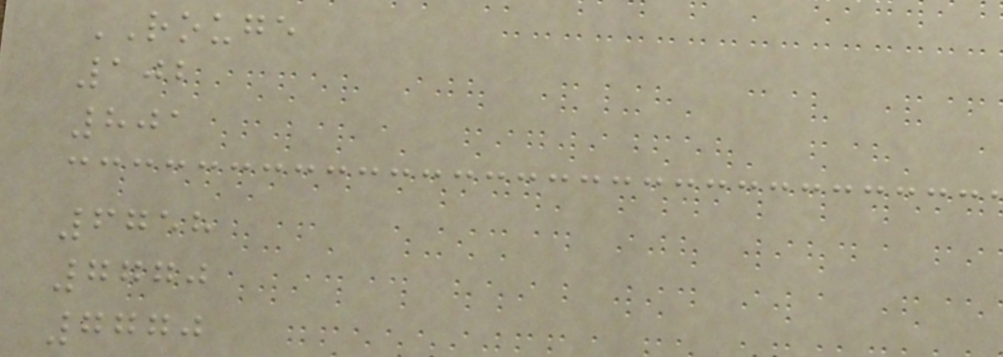ROUGE
102
801
6758
7770
7770
